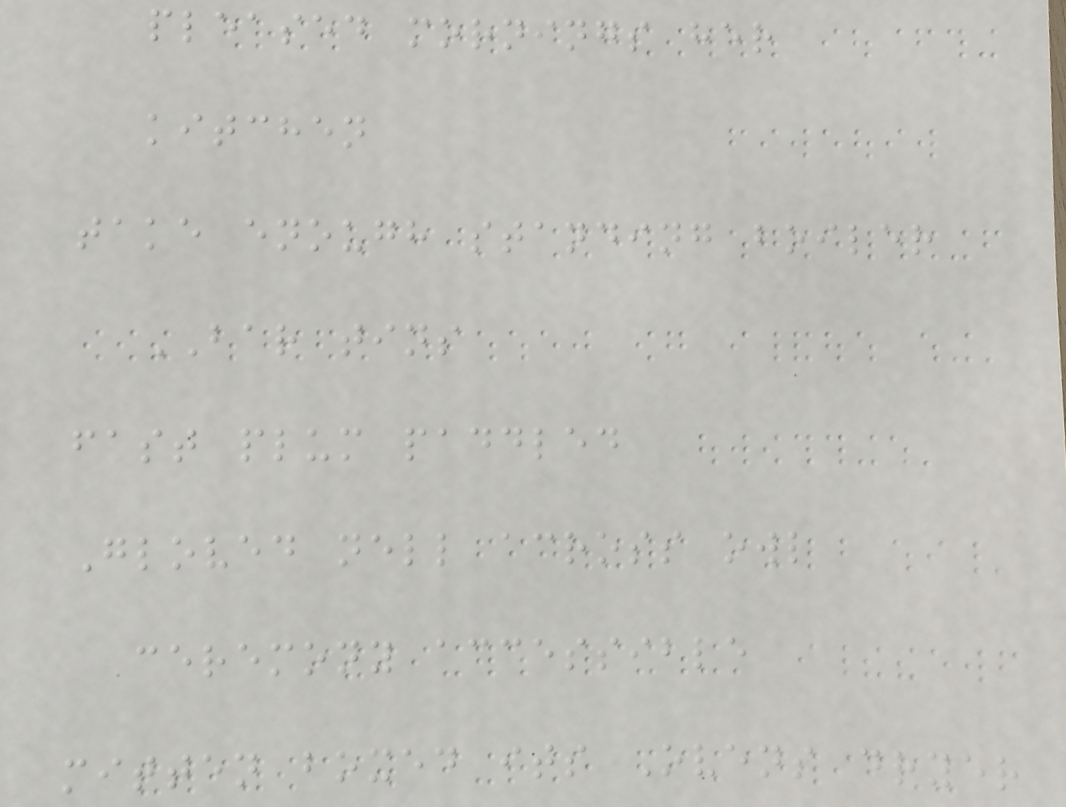pleased mornings her
kitchen
take enough standing boiler
BAR tins
fast plum paddled
Gloved nell across owl
ceremony accessible
mitten boxed its Ovens dryer
